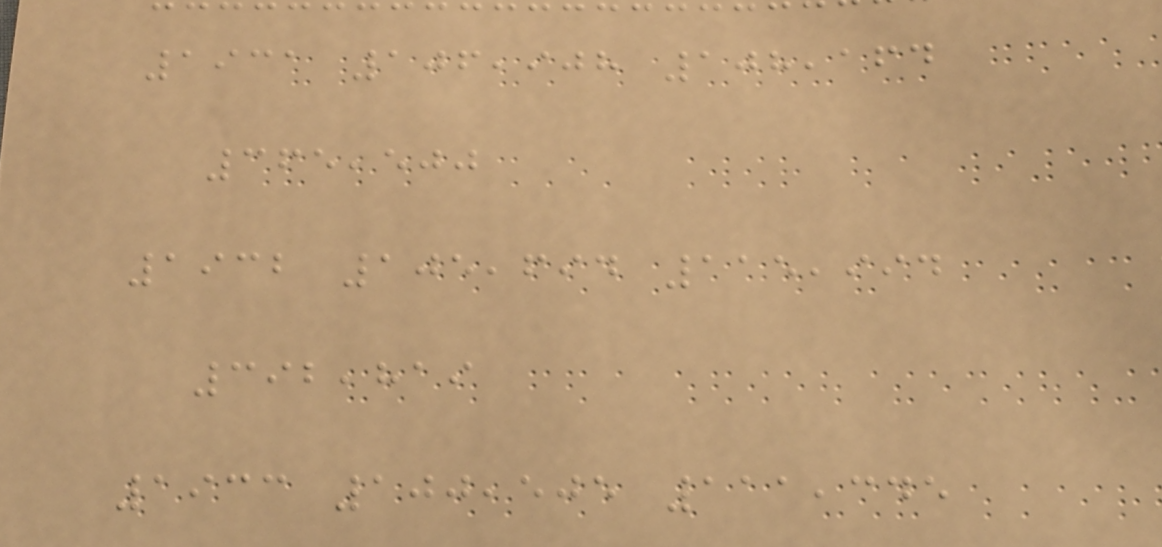1931 106,908 108,164
365,500
1932 105,694 115,994
392,819
1933 100,505 111,345
